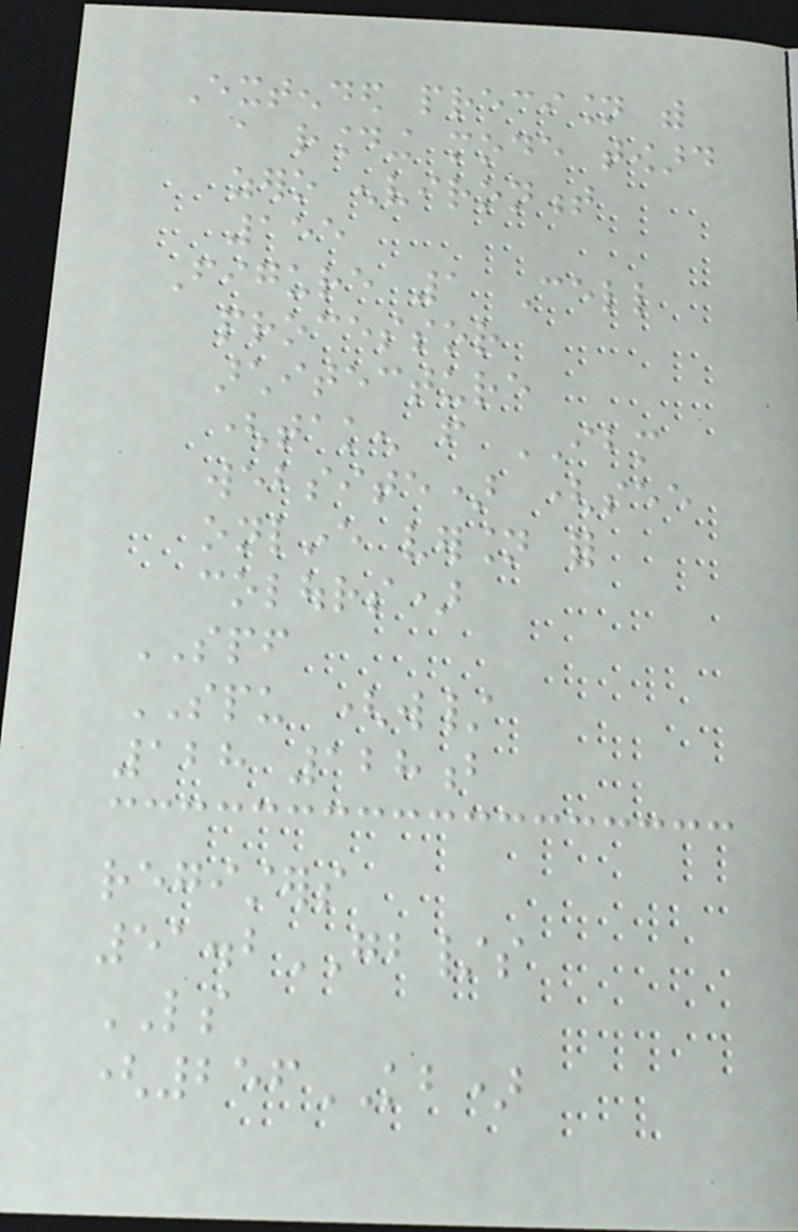Extended precision with
a rounding mode toward
zero environment
155
Figure 1 Cell
processor
architecture
(taken from IBM
website) (see
online version for
colours)
SPF
SPU (w/
128 128b
registers
51.2GB/s
LS
(256KB)
